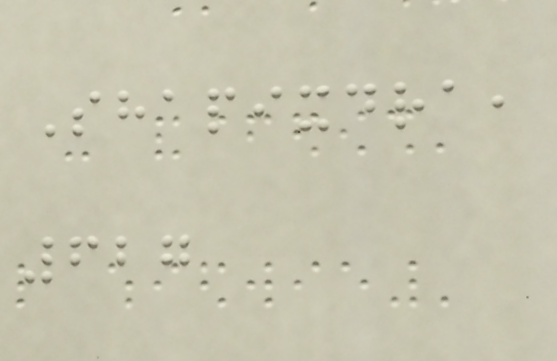Shapixdra,
627
